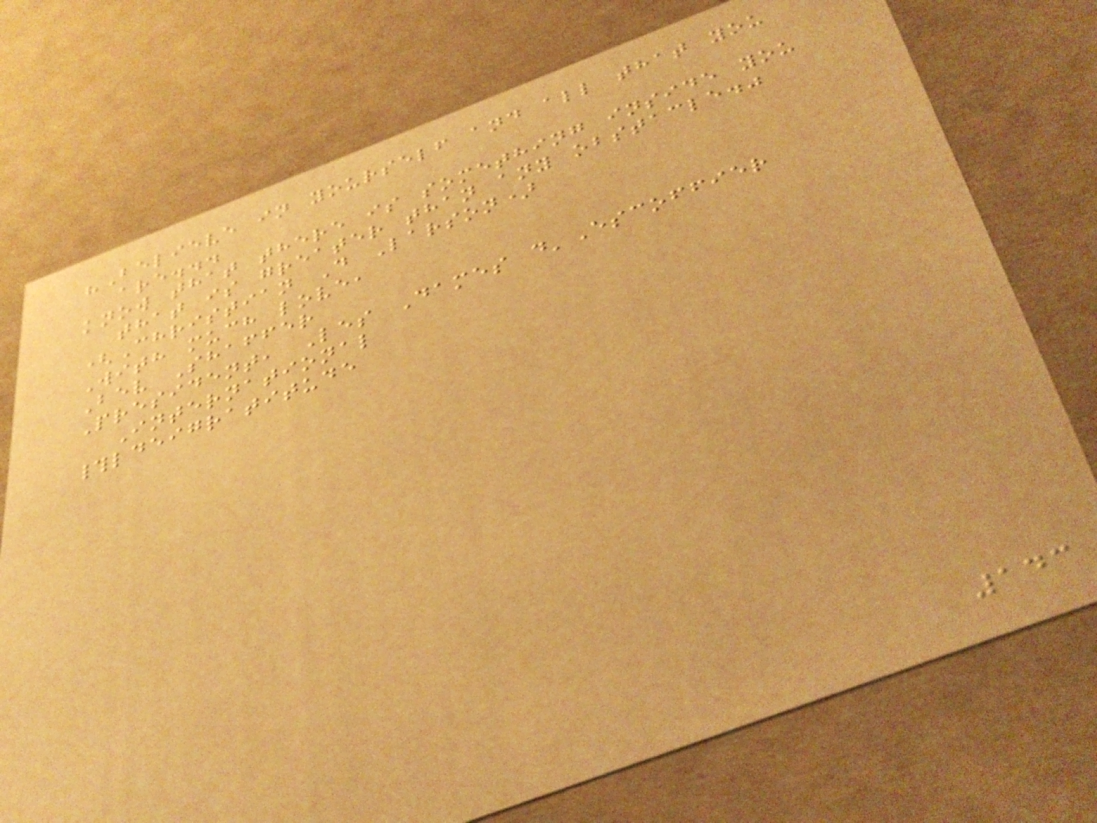"Believe in yourself and all that you
are...
know that there is something inside you
that is greater than any obstacle."
(Christian D Larson)
With much love,
Bev Shaffer
President, Les Dames d'Escoffier
International
#ldeigratitude
143
